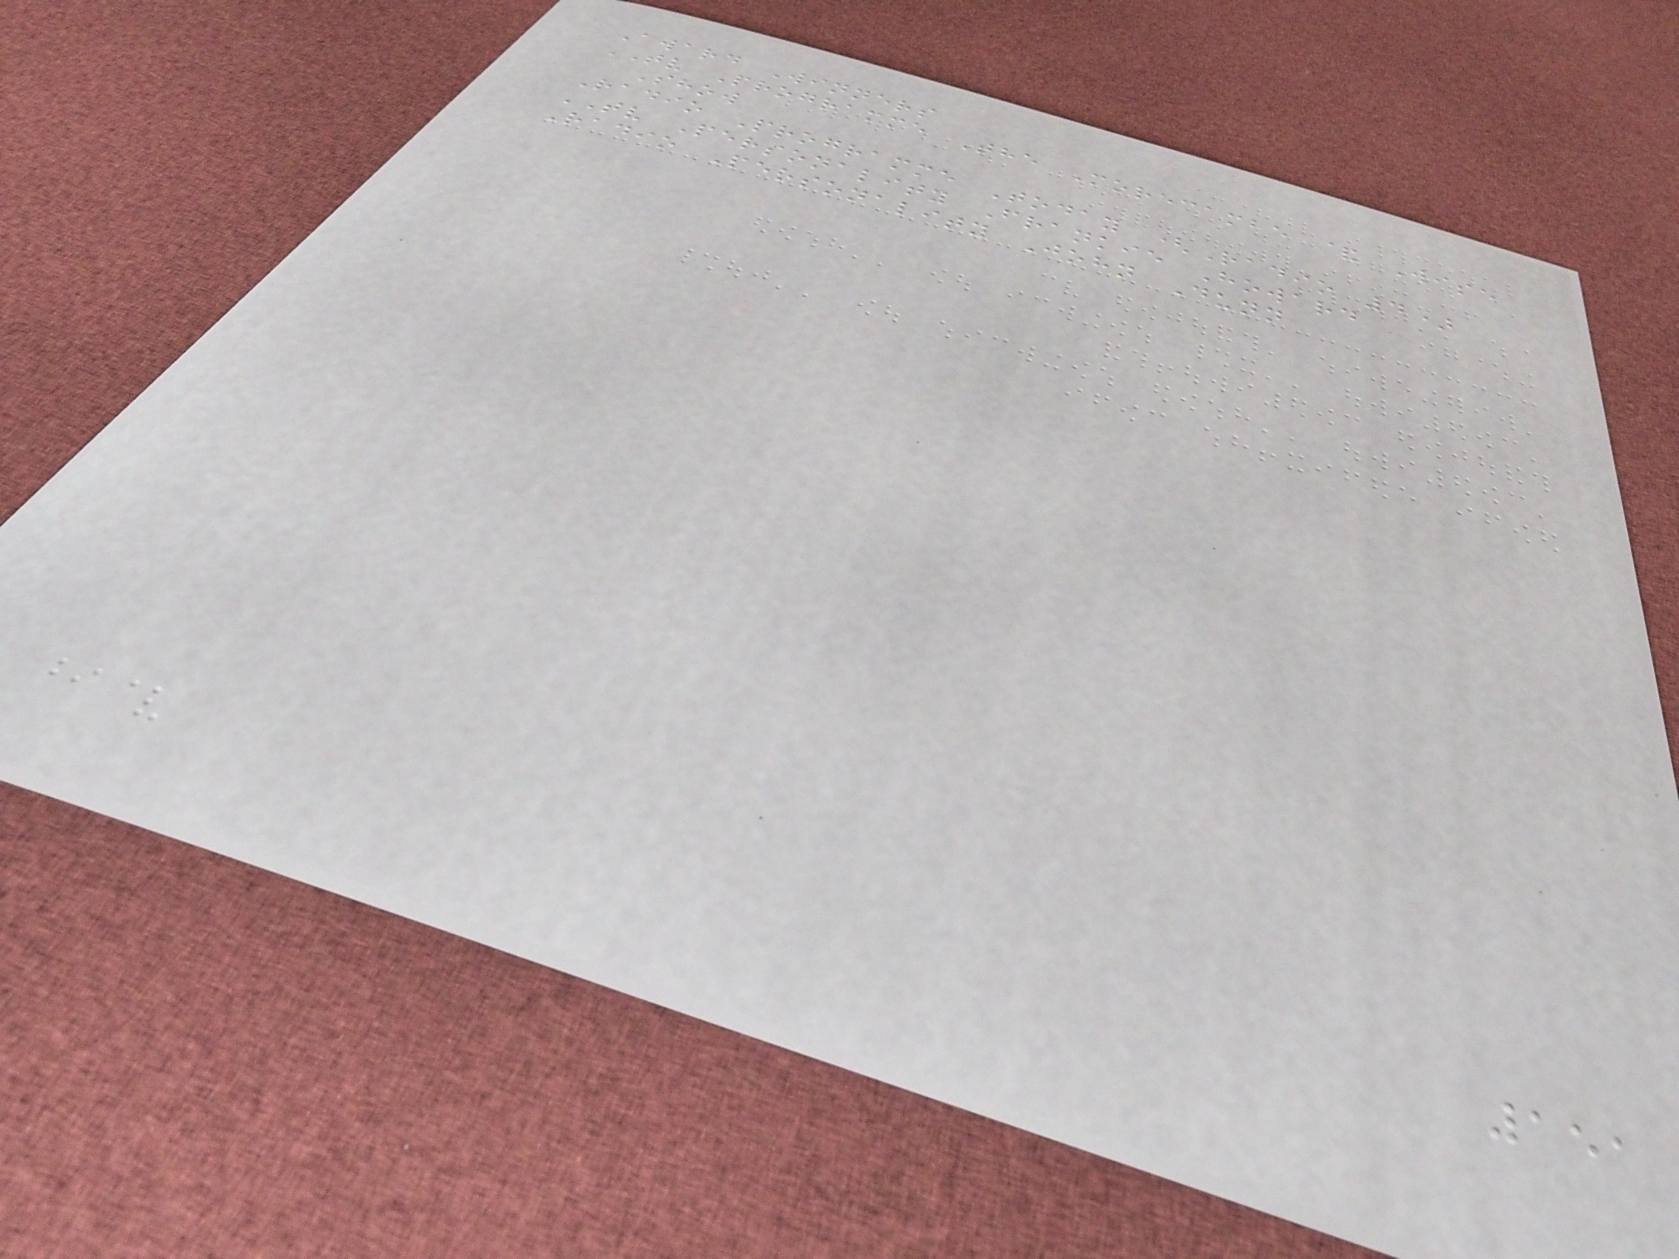Award Winners
TV Programme The Morecambe & Wise
Show
Radio Programme Today (Radio 4)
TV Personality Frankie Howard
Radio Personality John Dunn
151
